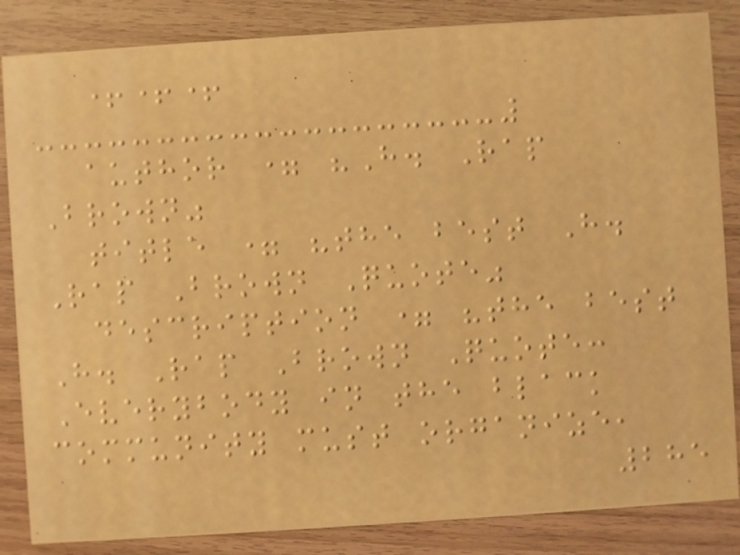+++
author = "H. Rap
Brown"
title = "the best H.
Rap Brown Quote"
description = "the best
H. Rap Brown Quote:
Everybody in the black
community must organize,
285
